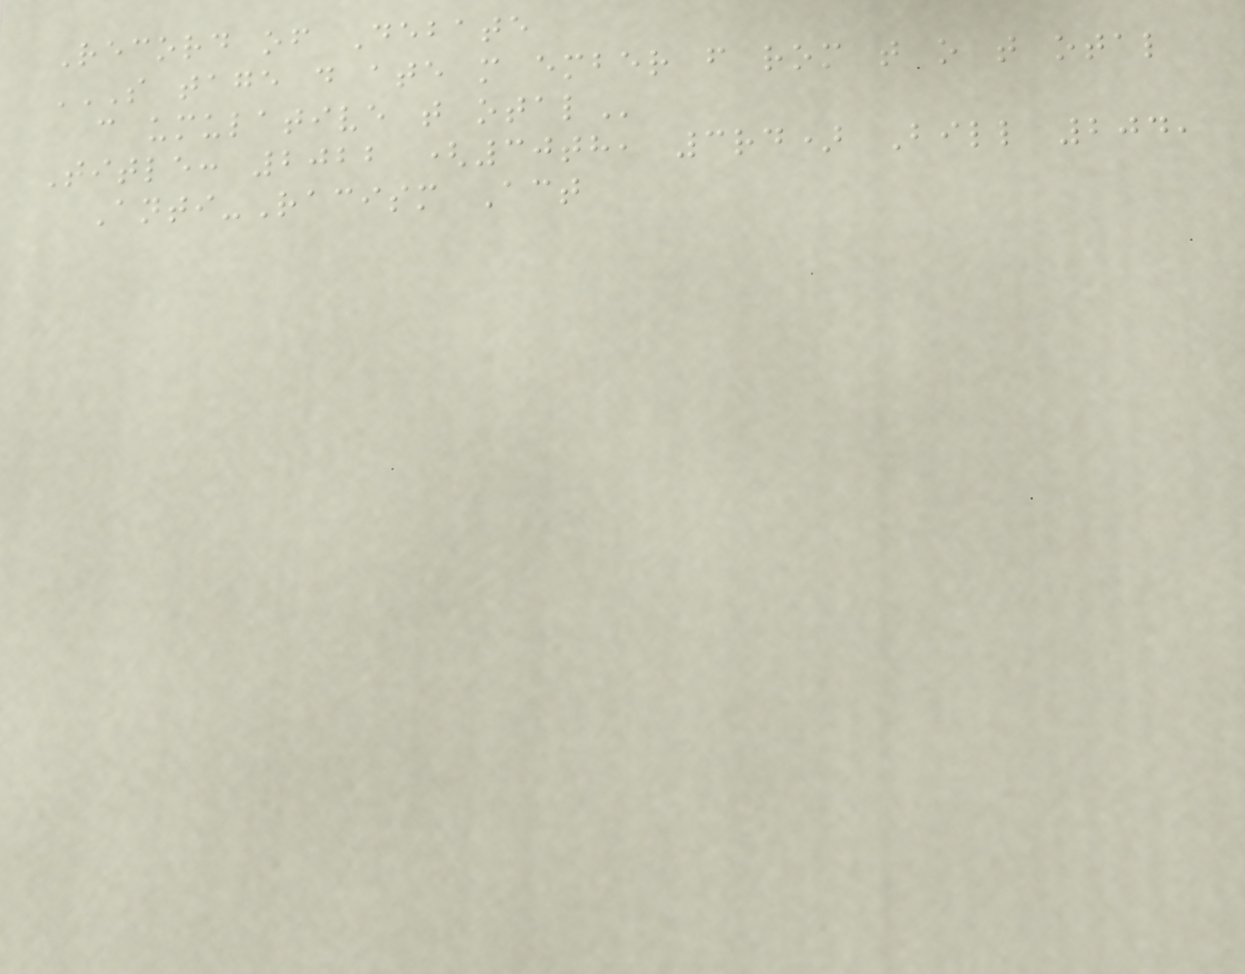Record of Debate
S TAGE D ATE M EMBER F ROM T O T OTAL
C UMULATIVE T OTAL
Title: 2022 (30th, 3rd) Bill 204,
Anti-Racism Act
